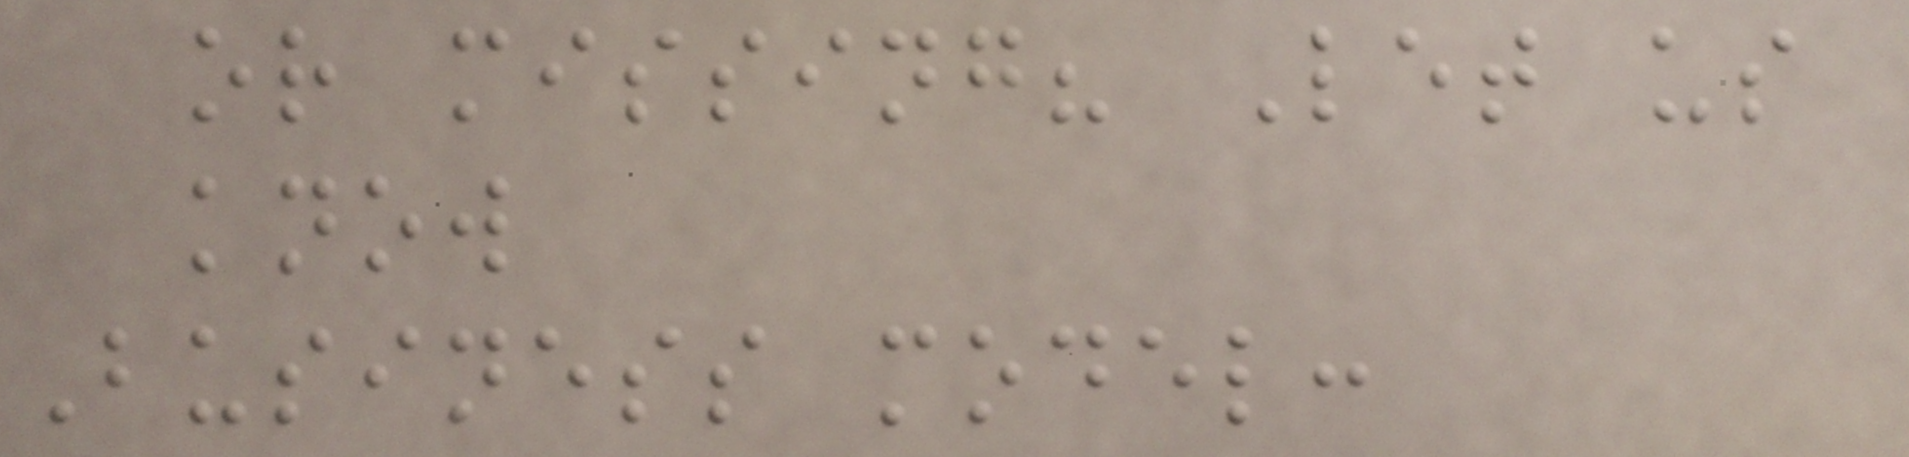or missing? Let us
know
Business model:
